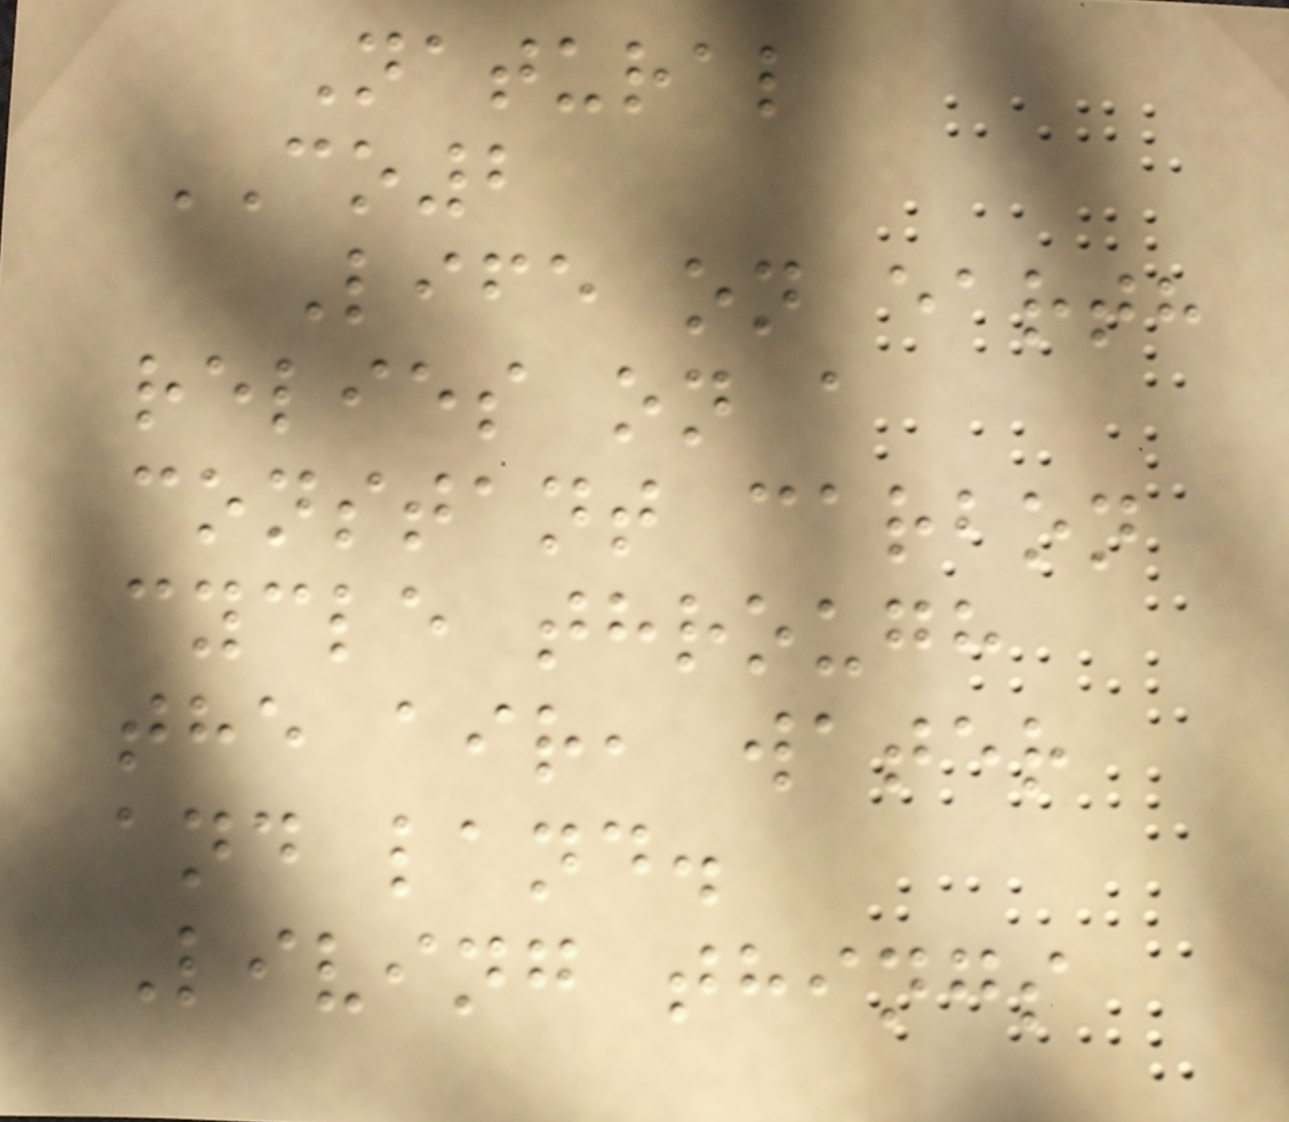Natural
CO2
Life on earth
relies on a
constant carbon
cycle through
the air, water
and land.
Living things
